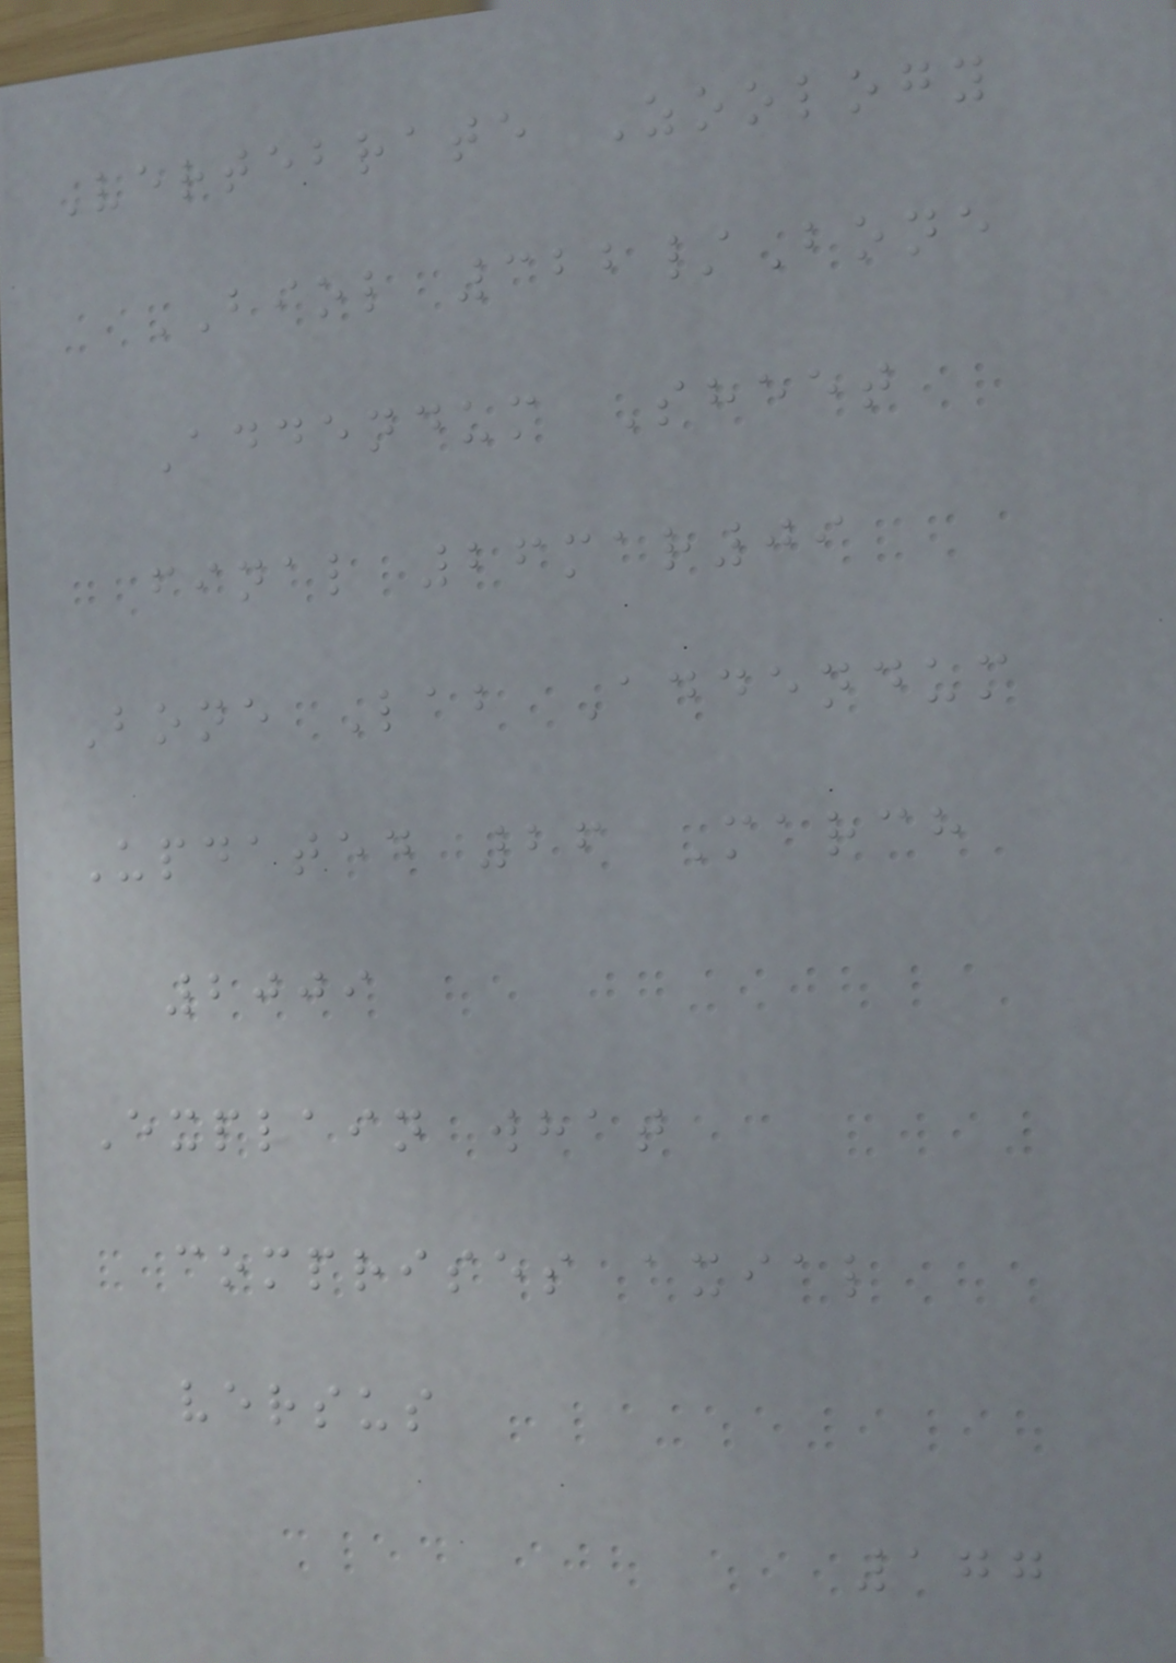Vertebrate Zoology
BIOL 322/Bone
Addendum Sheet
final 26mar09
Bone Lab Addendum
Updated 26 March
2009
Explain what
comprises axial
versus
177
